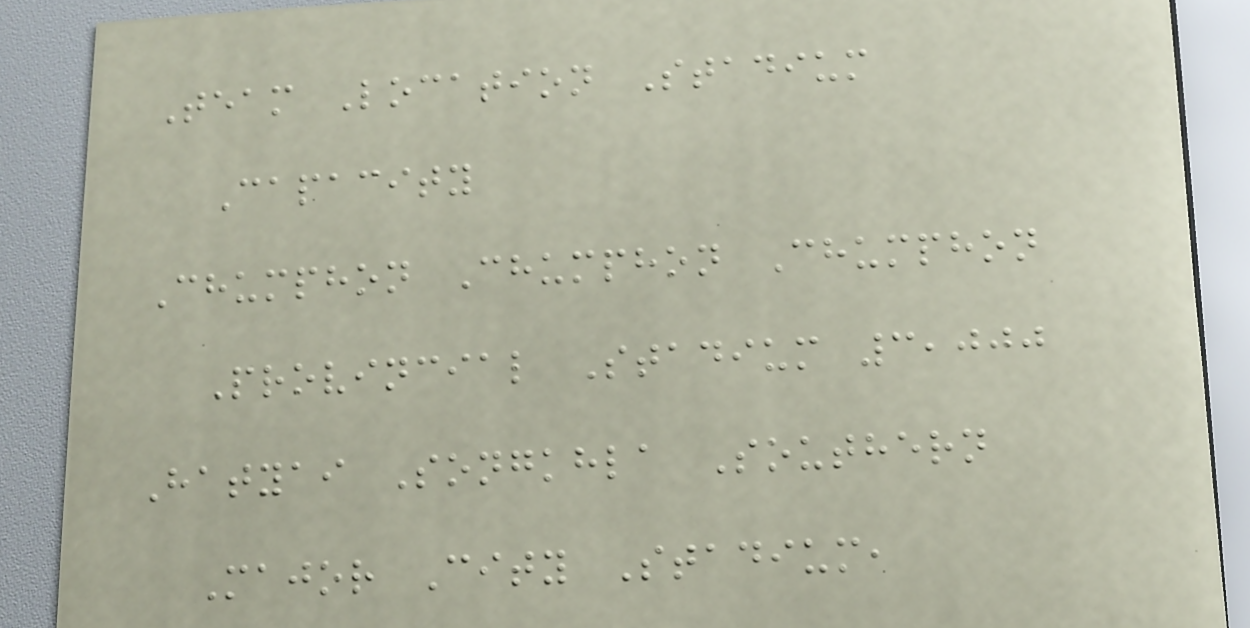Team Location Stadium
Capacity
Chumphon Chumphon Chumphon
Provincial Stadium 3,000
Hatyai Songkhla Southern
Major City Stadium,
